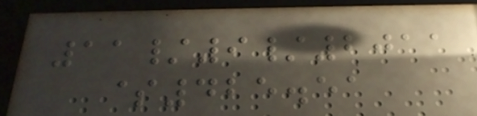11/9/2011
$425.51
